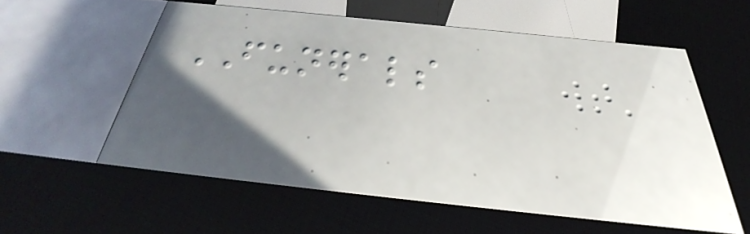FUNERALS
